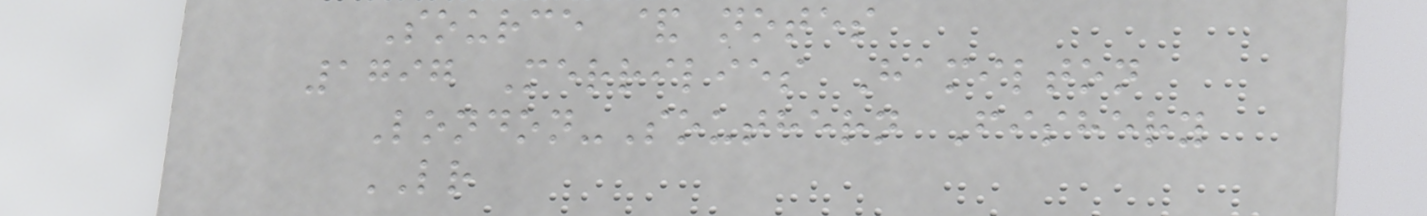Source & notes
1797 Merrilies Hamilton
London-Southern Fishery
LR
